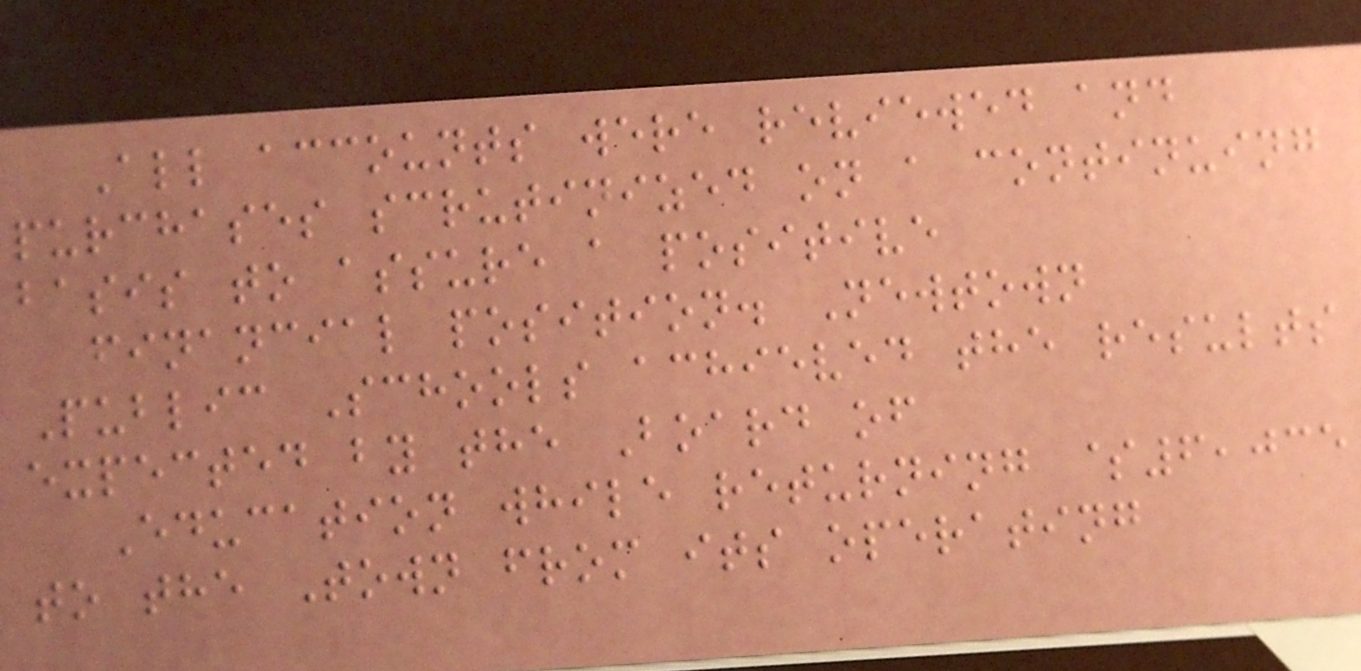All accounts were reviewed and
purchases scrutinized on a continuing
basis to assure a positive
financial position. Newtown
Public Schools achieved the results
expected by the Board of
Education while returning $6,035
to the Town from its operating
